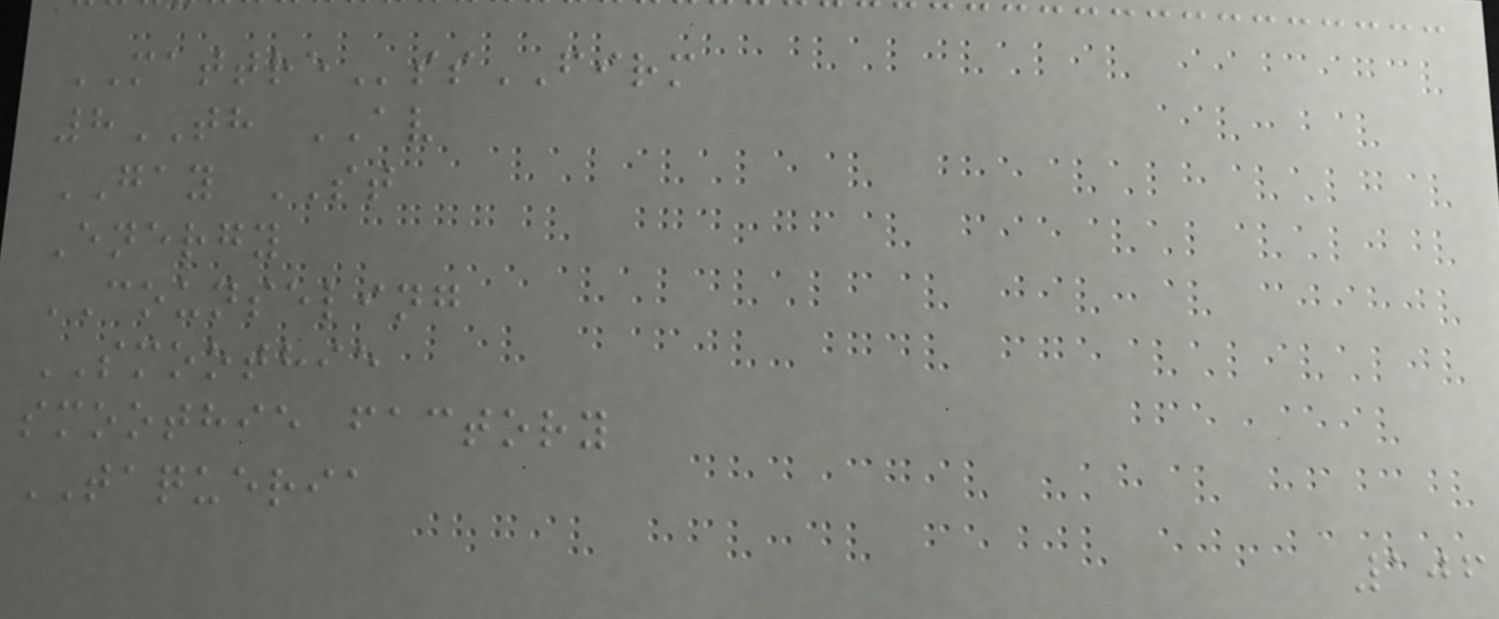MATTREssFIRM
8TH AV
GAY ST
Energy
COUNSELING
SMOOTHIE
smoothie factory
TAQUERIA
106
